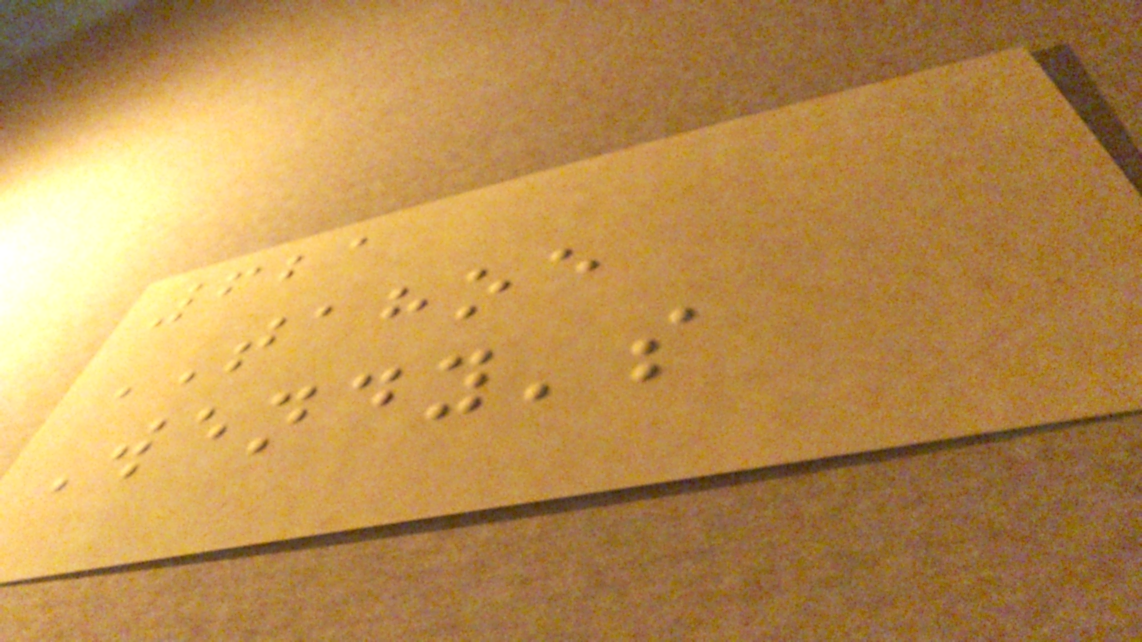621
TAHOE
Wendy's
